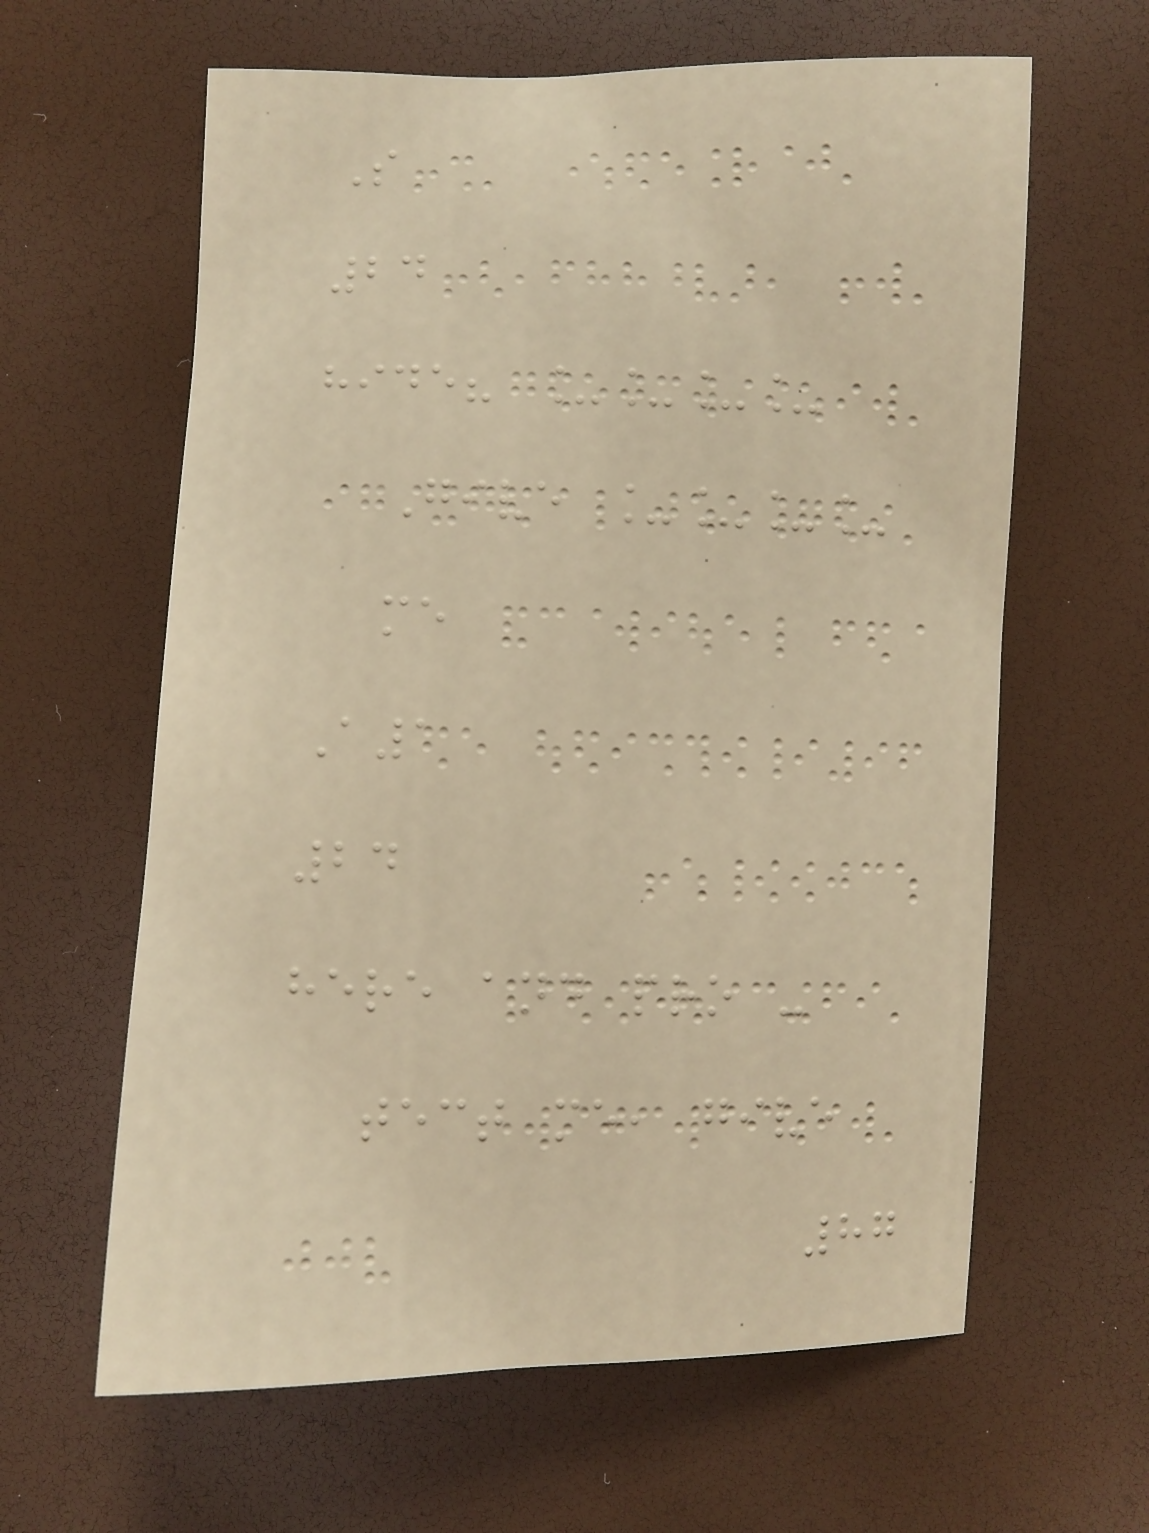S
24
hide? ____
Give ____
me
A1
24
here and pro -
tect me, give
87
